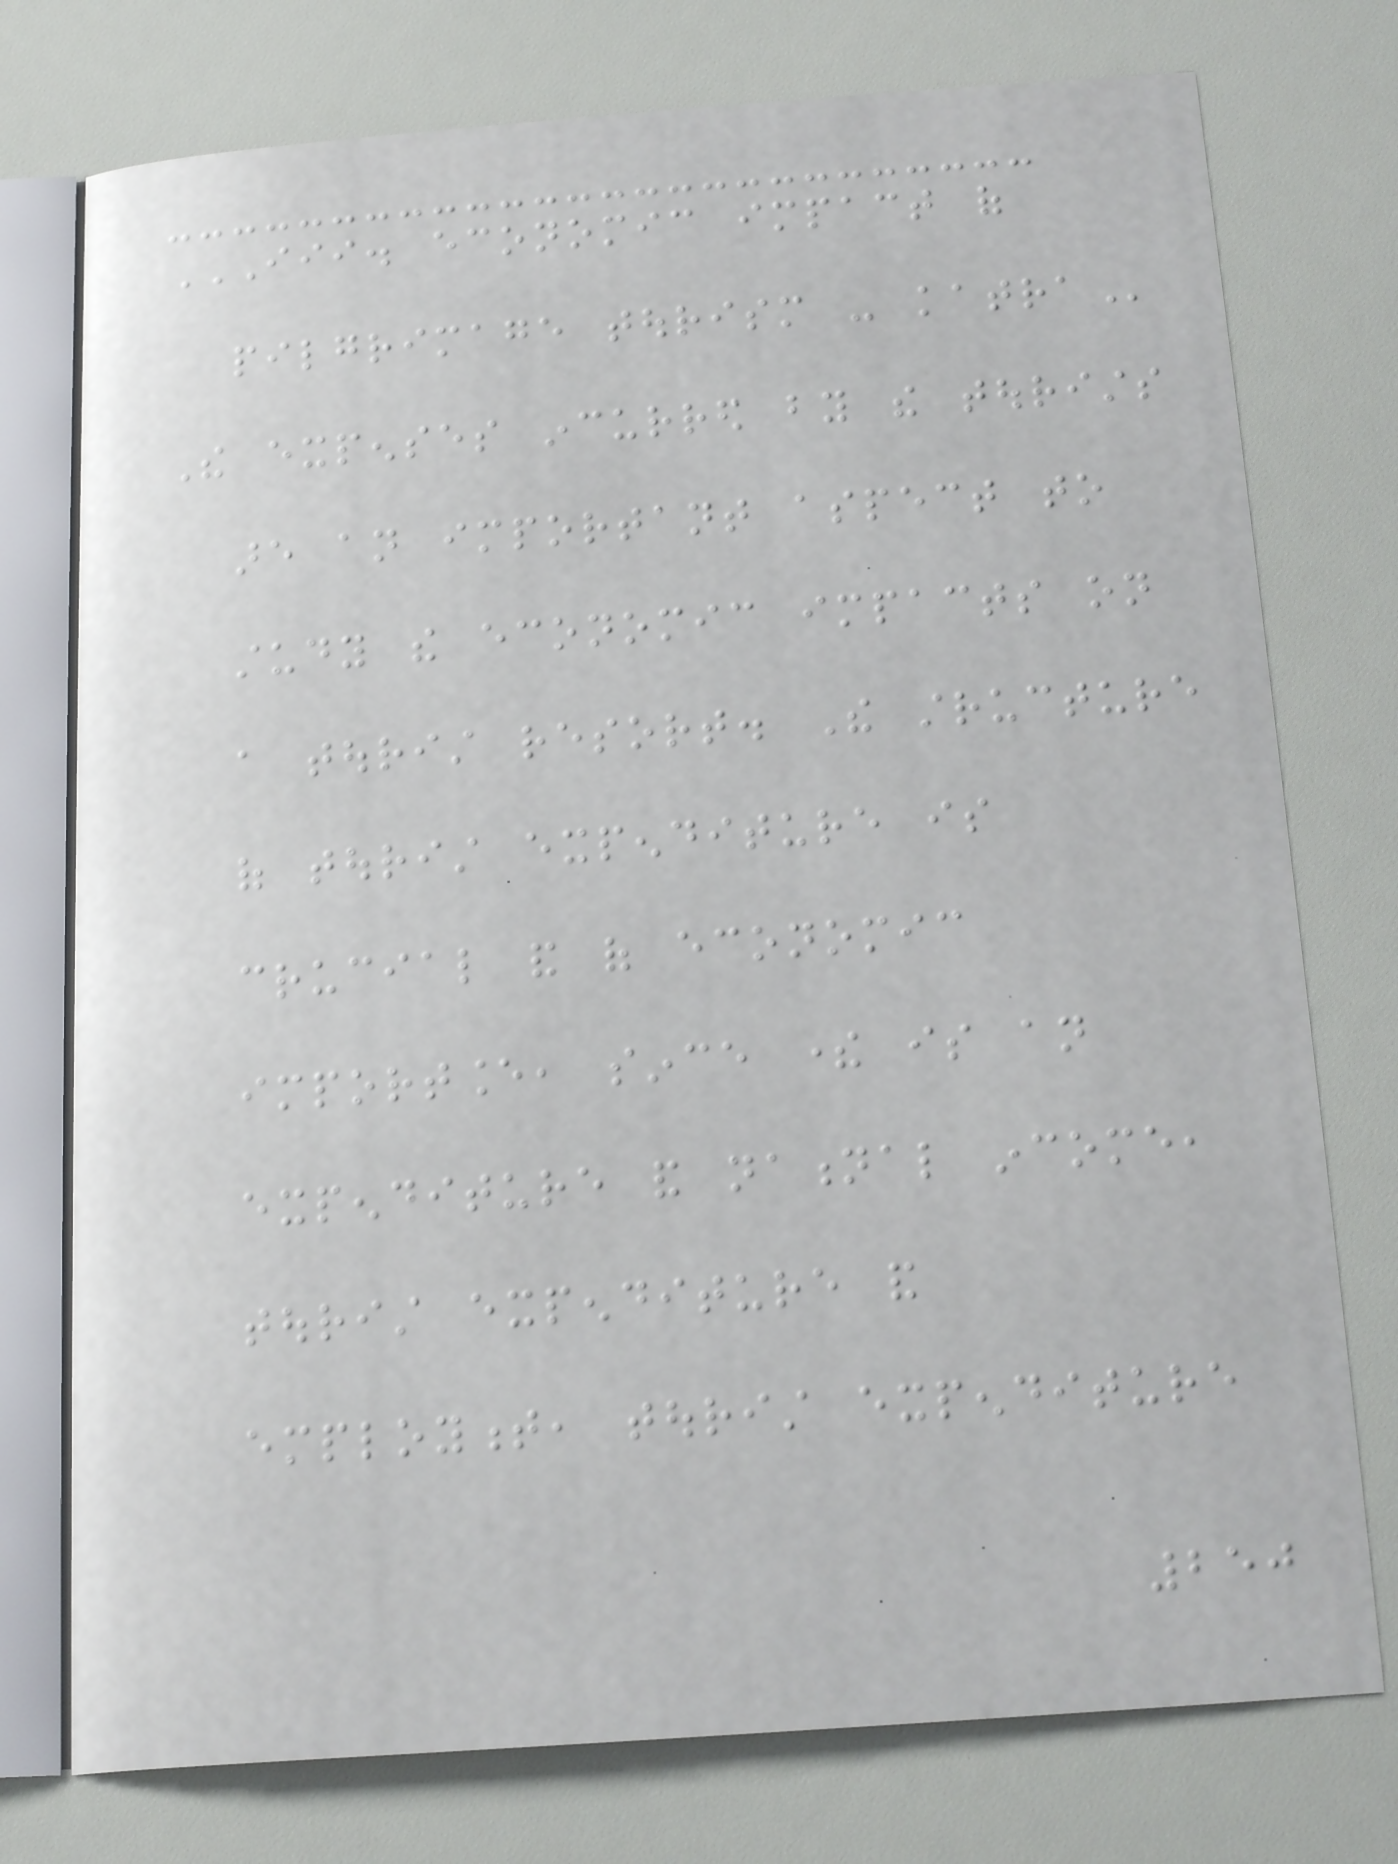III. ECONOMIC IMPACT OF
PILGRIMAGE TOURISM - KATRA
The expenses incurred by the tourists
are an important aspect to
study the economic impacts on
a tourist resort. The structure
of tourist expenditure is
crucial and of economic
importance, since there is an
expenditure and national income,
tourist expenditure and
employment, tourist expenditure
250
